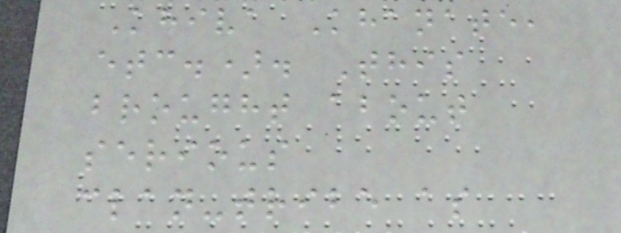Khiva Khanate,
etc.). This
brought about
serious
clan-tribe as
